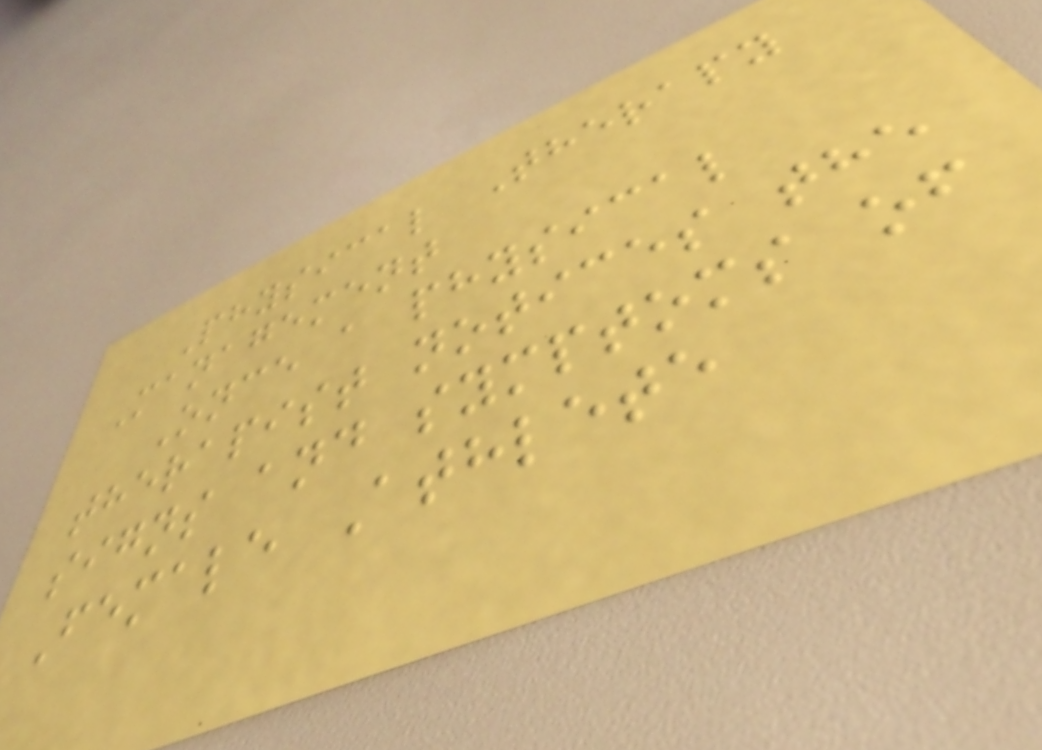Physical Therapy
Management
Once a physical
therapist notices the
signs and symptoms of
Female Athlete
